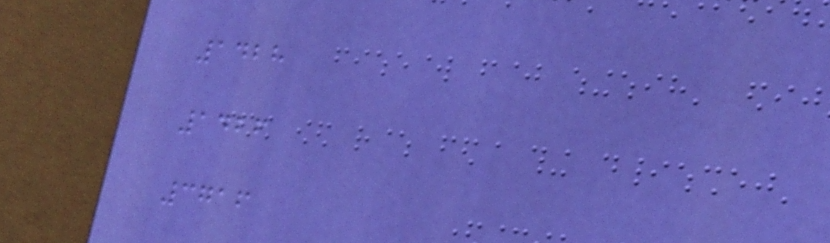1428
1426
3716
